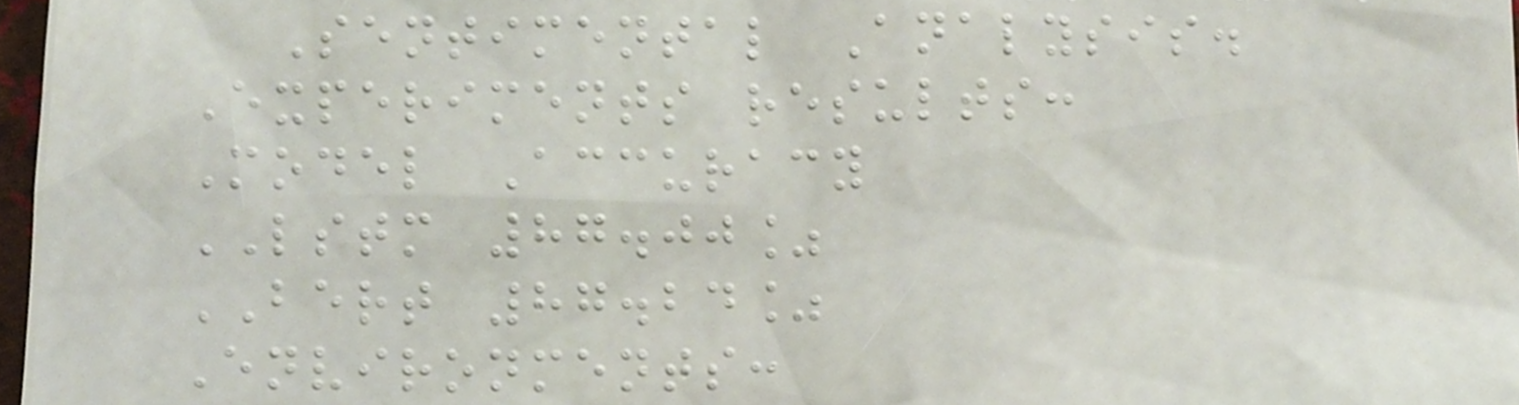Sentimental Analysis.
Experiments results:
Model Accuracy
LSTM 87.00%
BERT 87.24%
Environments:
